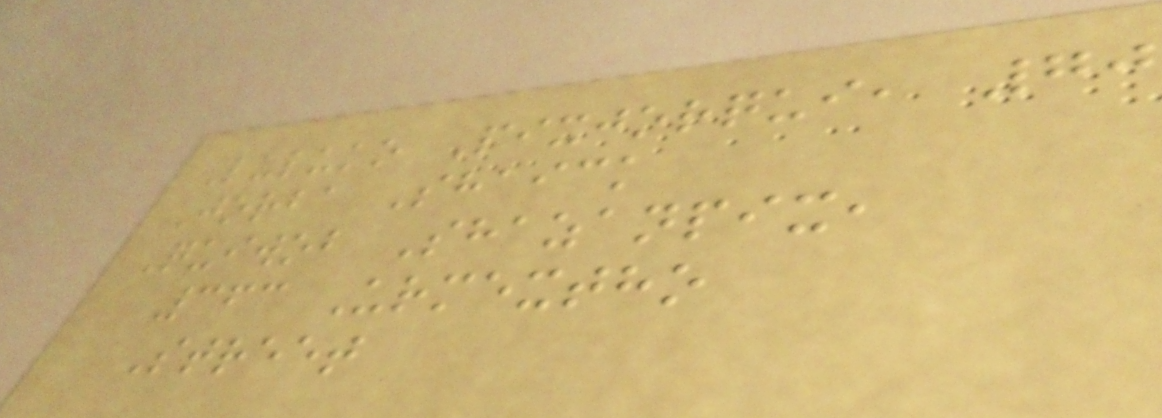Luluko Pixjorqui, 70
Jorba Shaick
Quiwob Shazanpix,
363 Urmextho
Street
